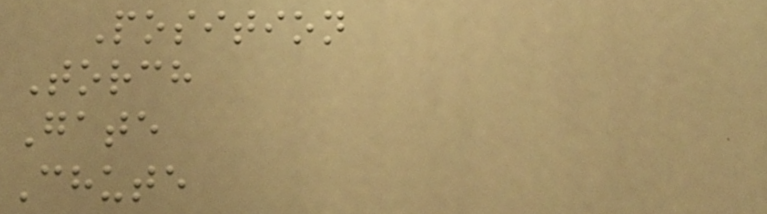Position
Torch
Gate
Chute
